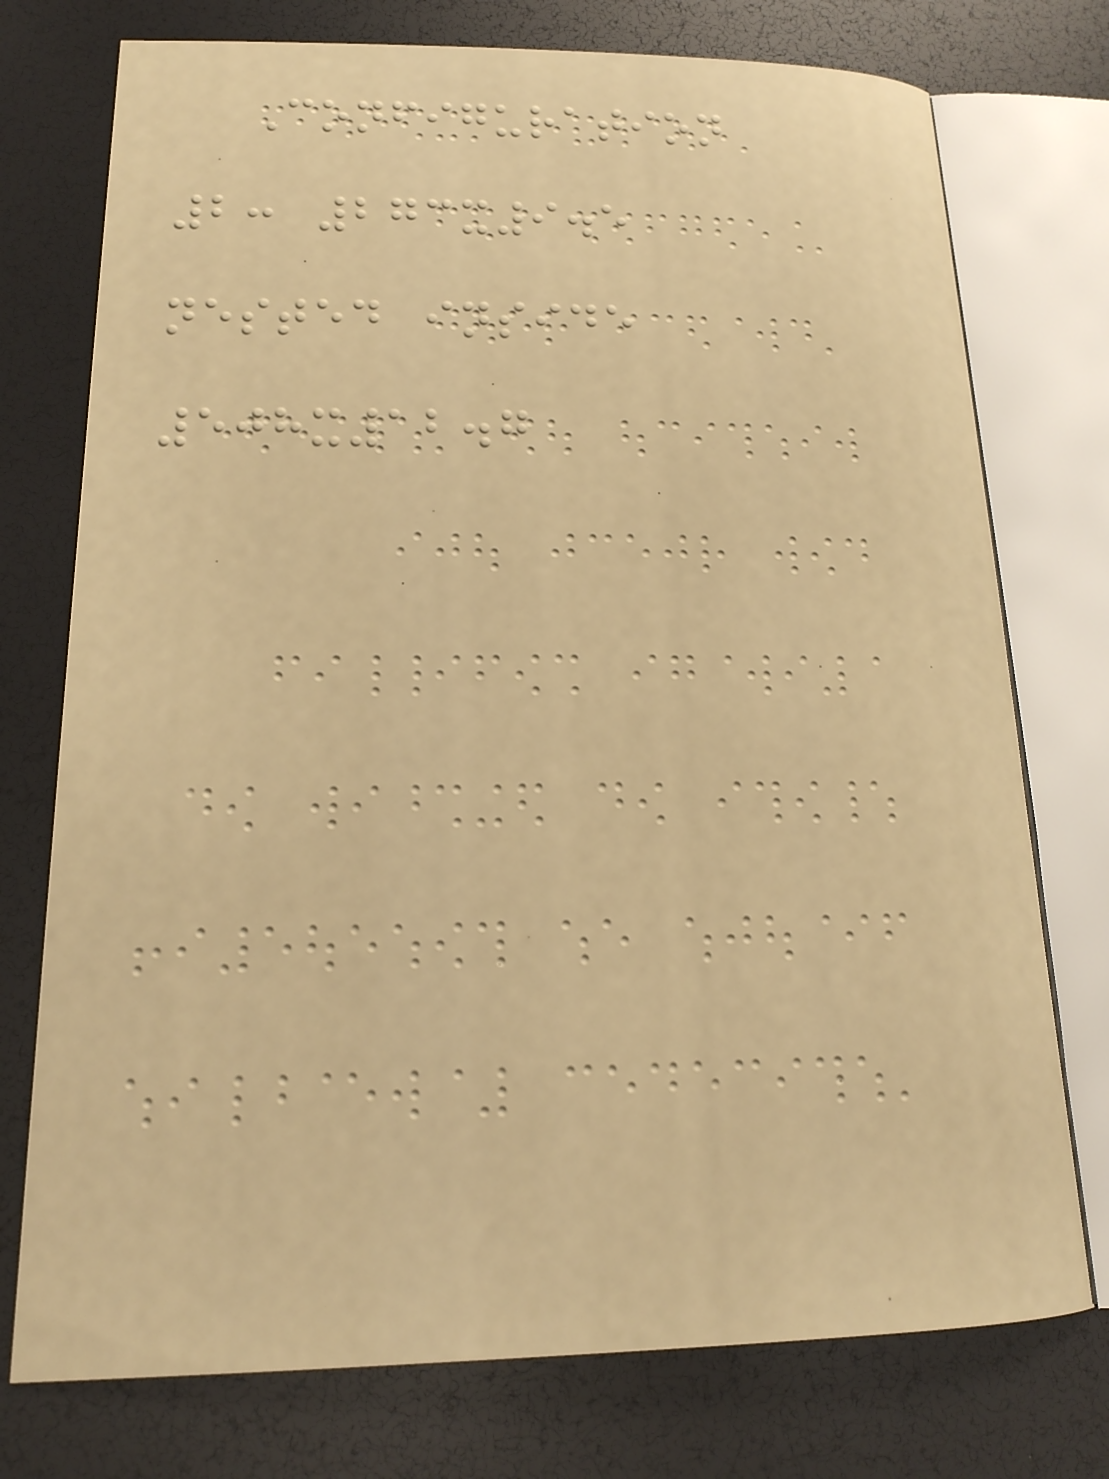Configuration
2: 273x9.5
nested inside
508x12.7
